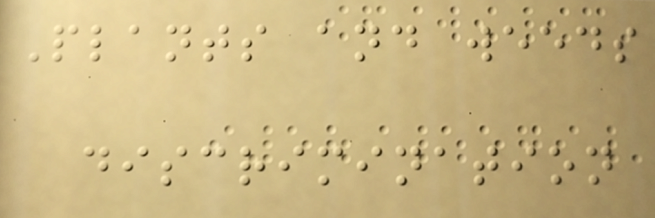Plants and weeds
discrimination
